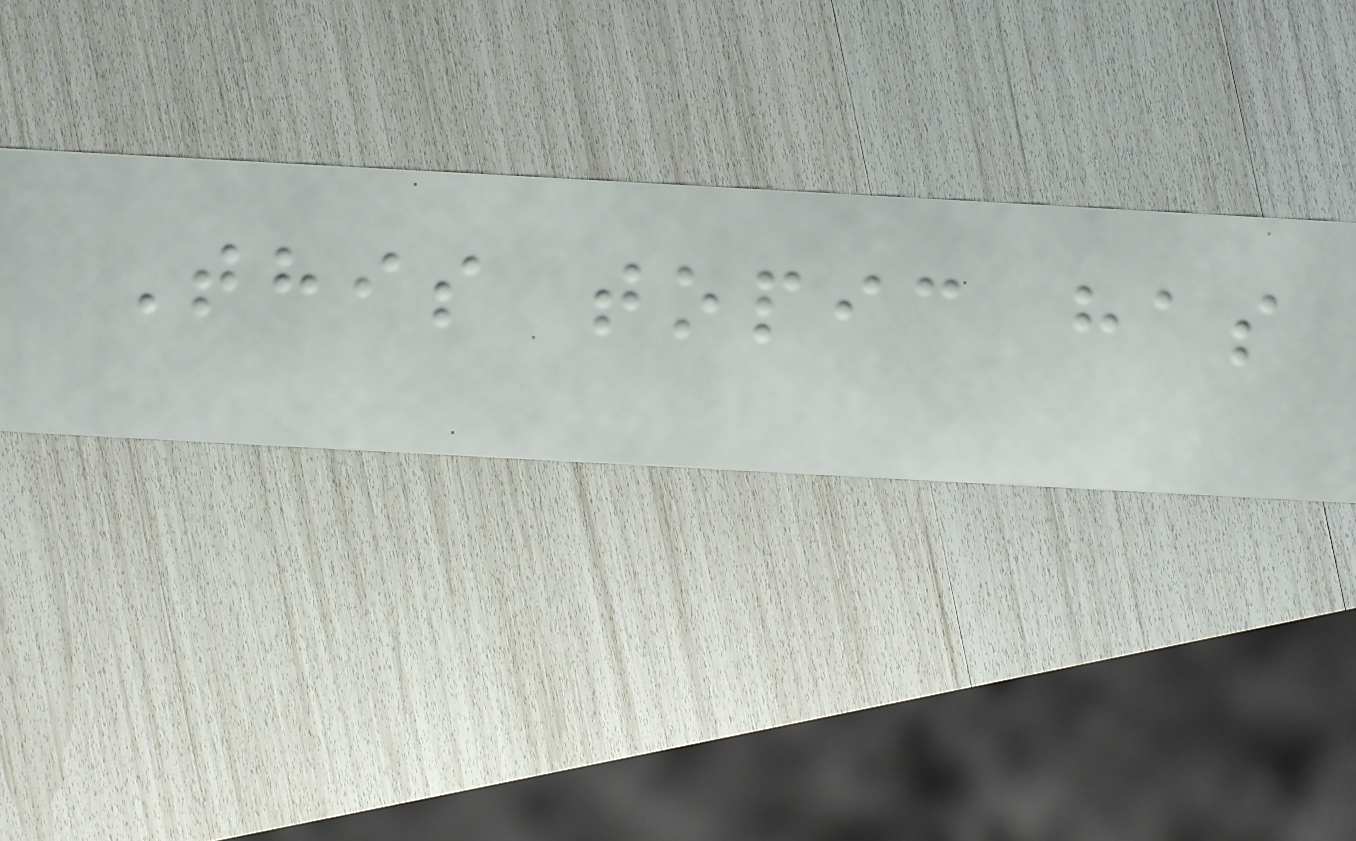This topic has
